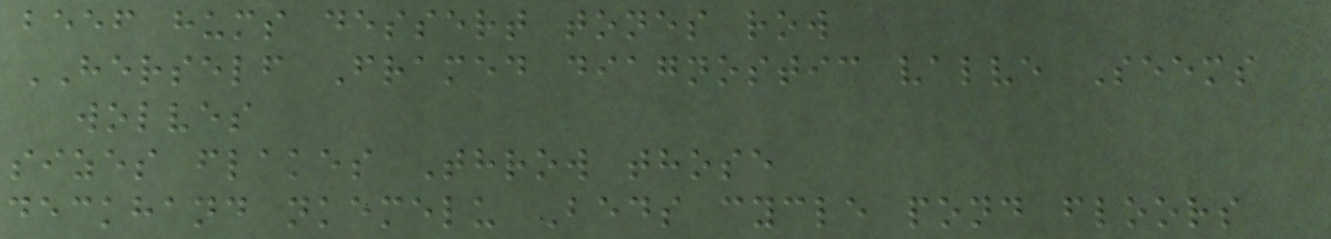beef hums dessert tones row
HERSELF Framed diagnostic valve Seems
wolves
sizes flakes Throw those
deckhand nkemelu Beds cycle pond floors
